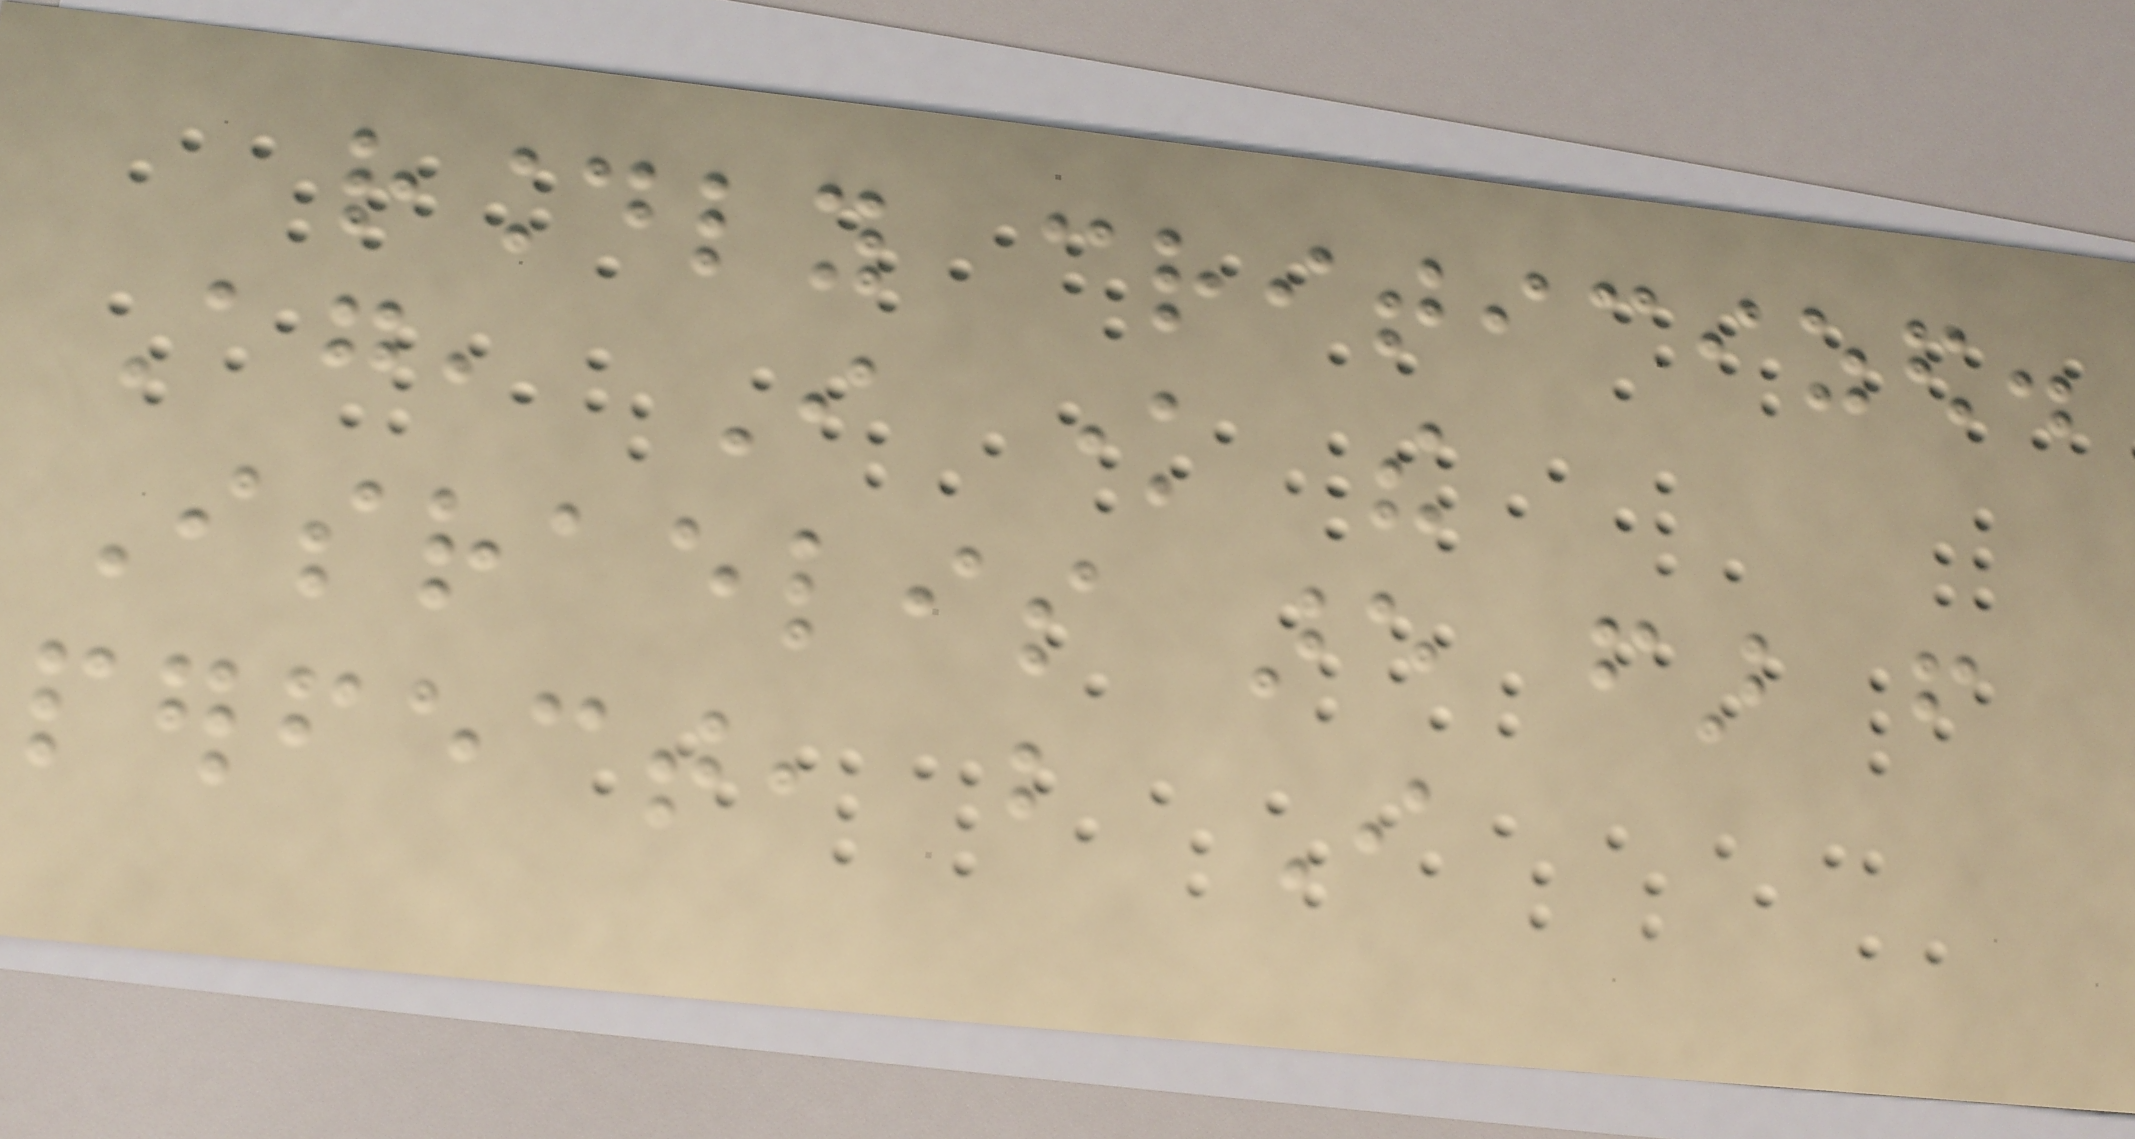roundly criticized.
Again, I know the
Israelis are far from
perfect, but I
